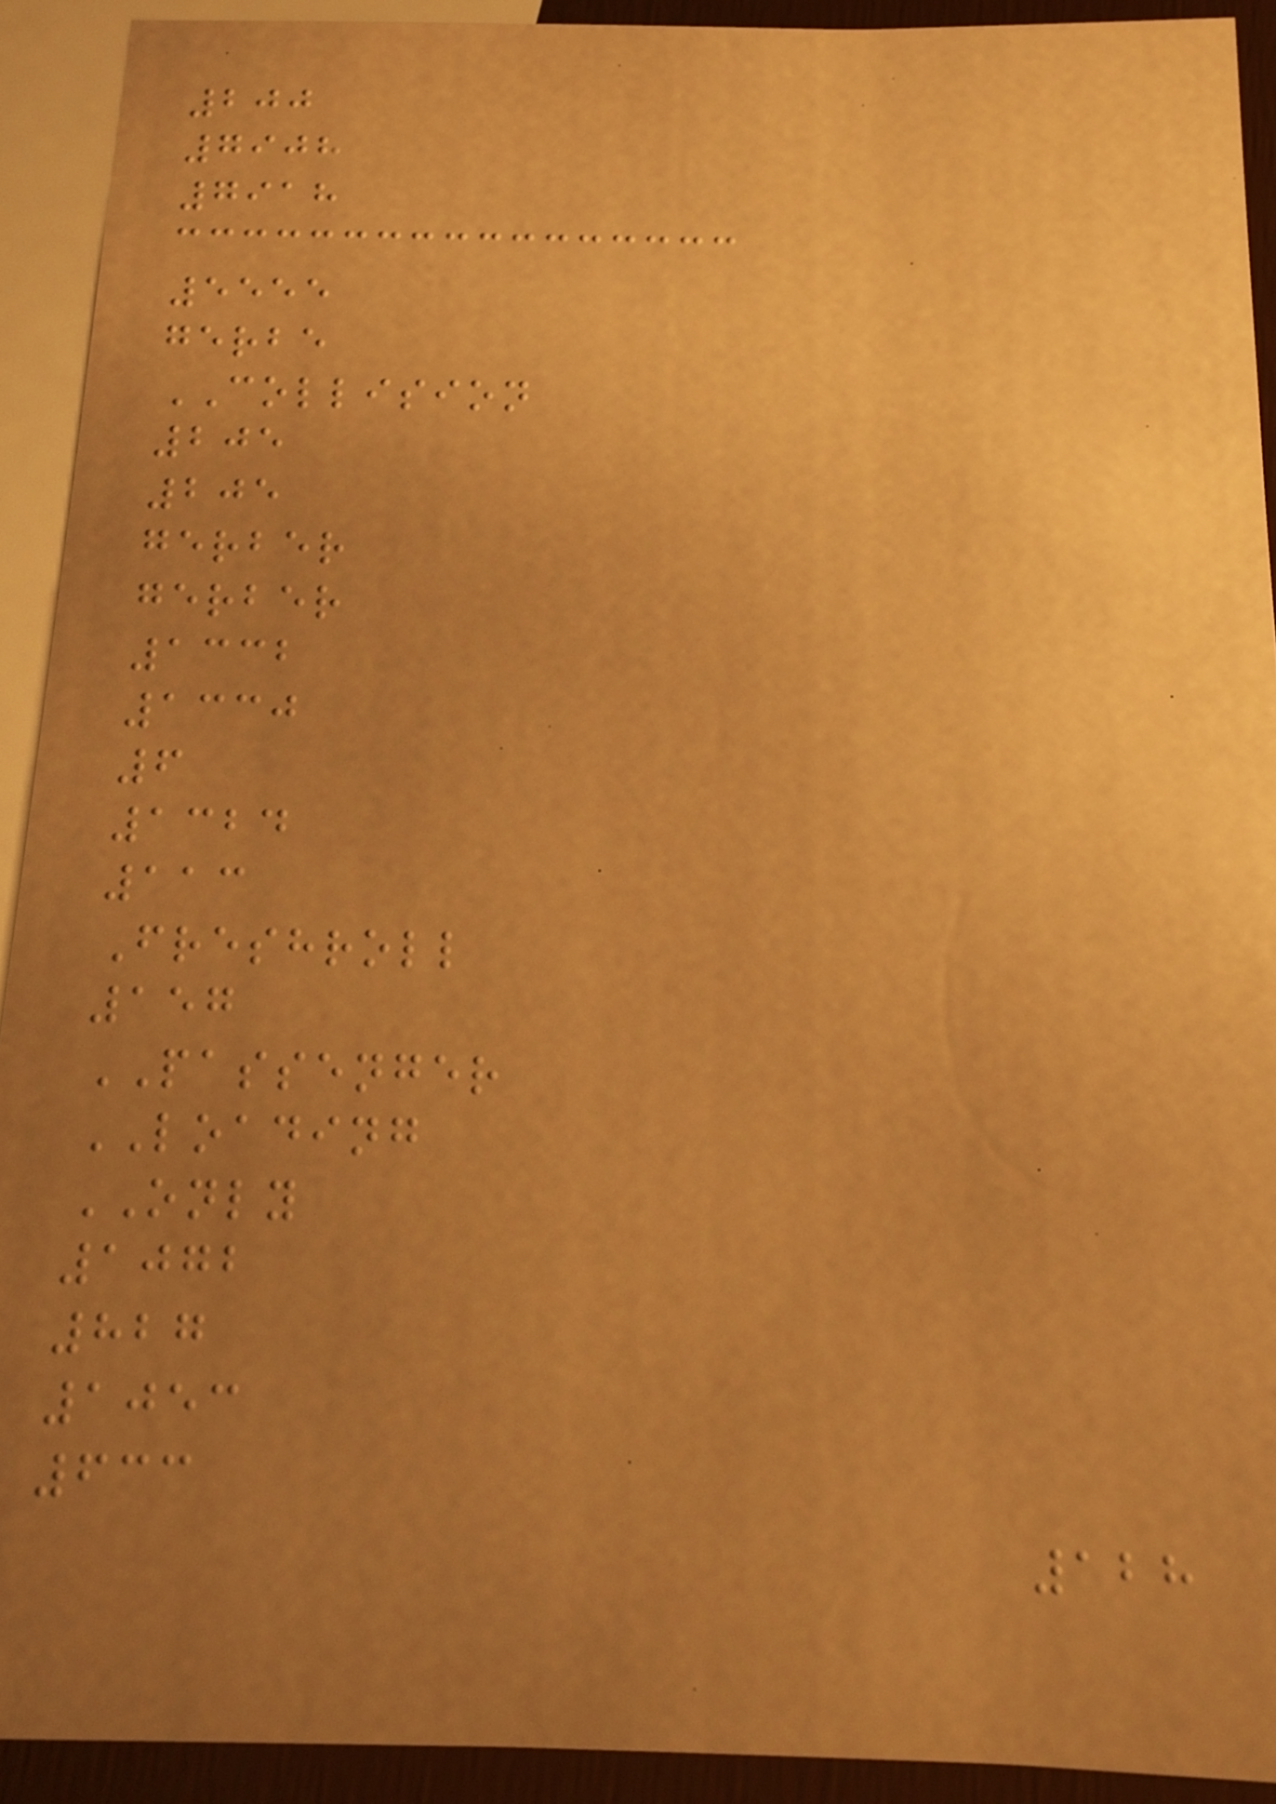200
7908
7918
5555
gerbe
COLLISION
205
205
gerber
gerber
1332
1330
6
1324
113
Freshroll
157
PASSENGER
LOADING
ONLY
1072
827
1053
633
128
